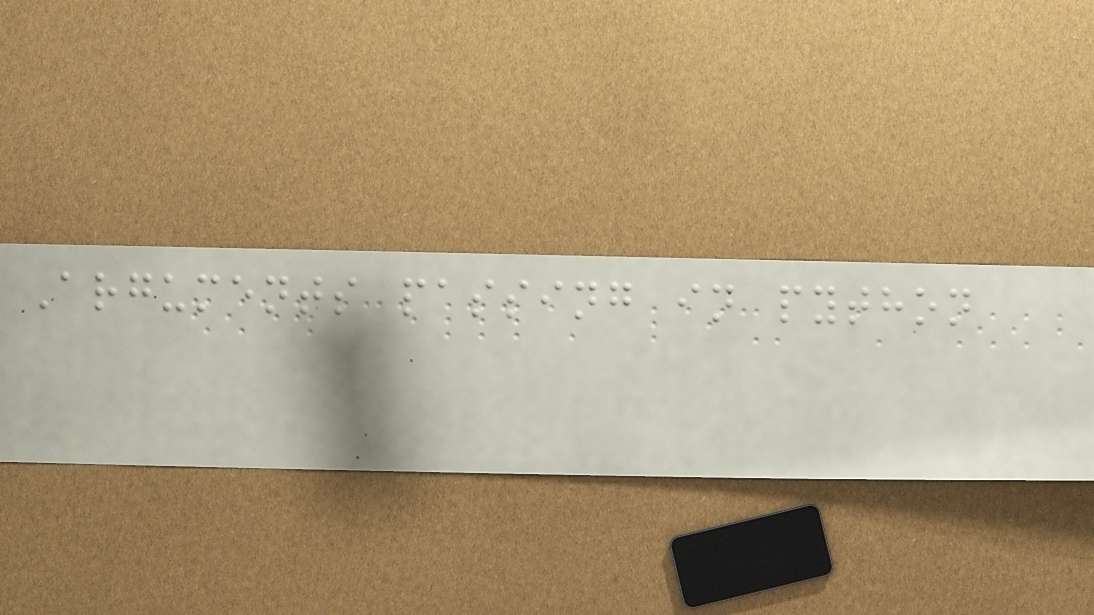Arguments passing in python
